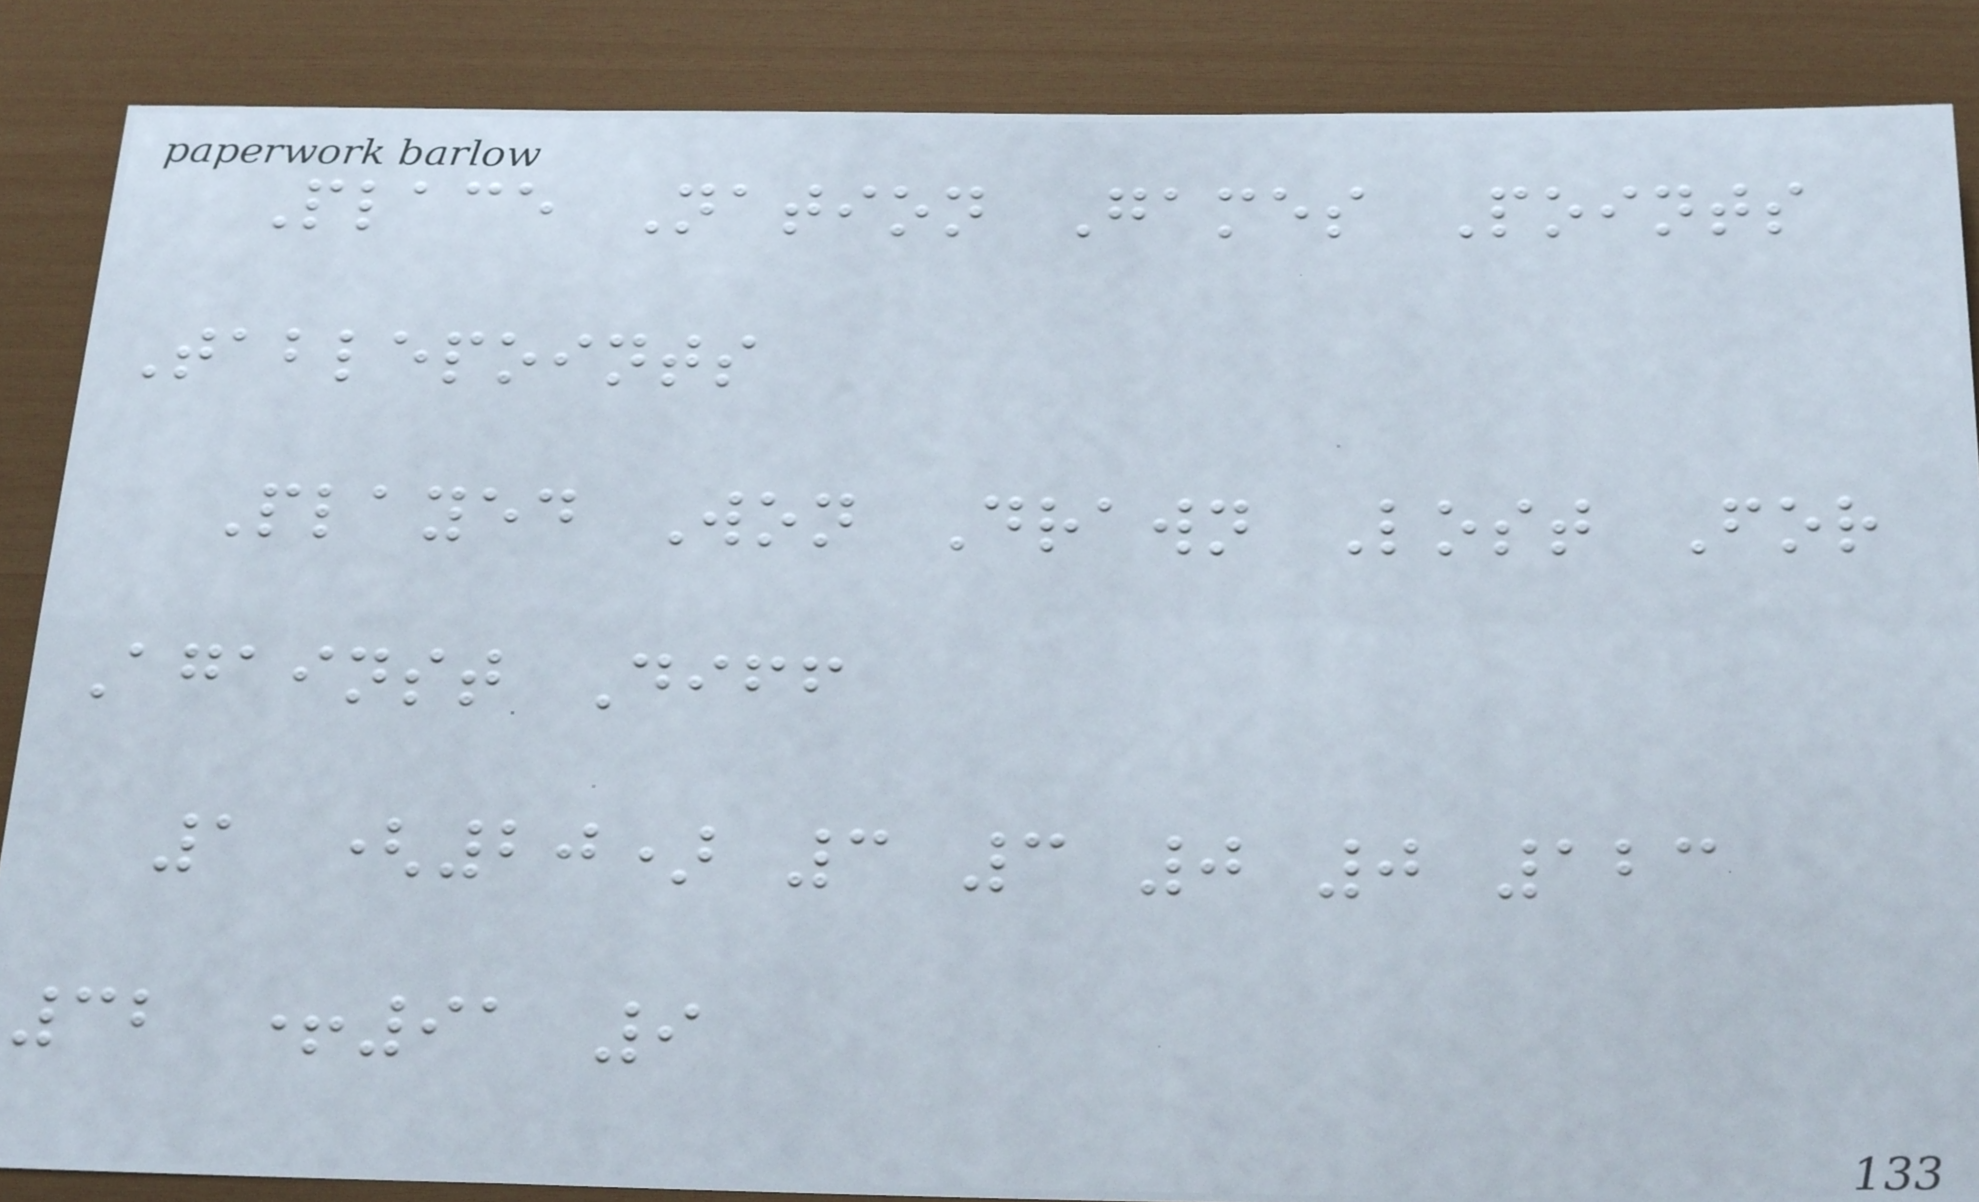Place Nation Games Points
Tablepoints
Played Won Drawn Lost For
Against Diff
1 (20) 3 3 0 0 123
32 +91 9
